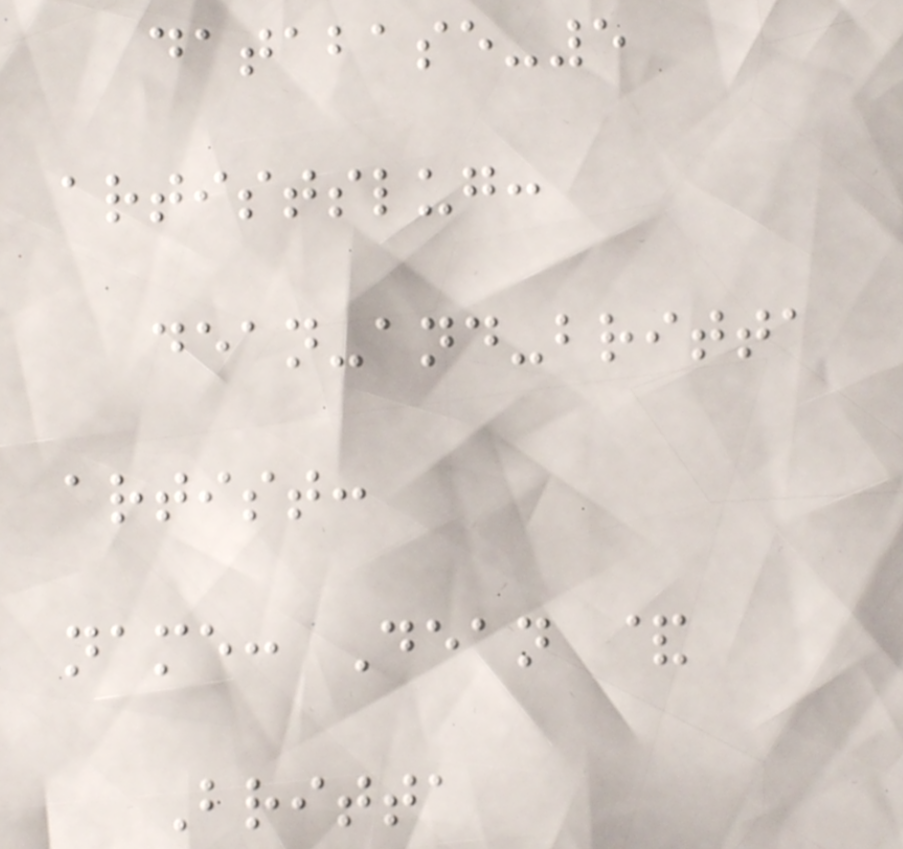database-5
artistslug:
dean-and-britta
artist:
name: Dean &
Britta
